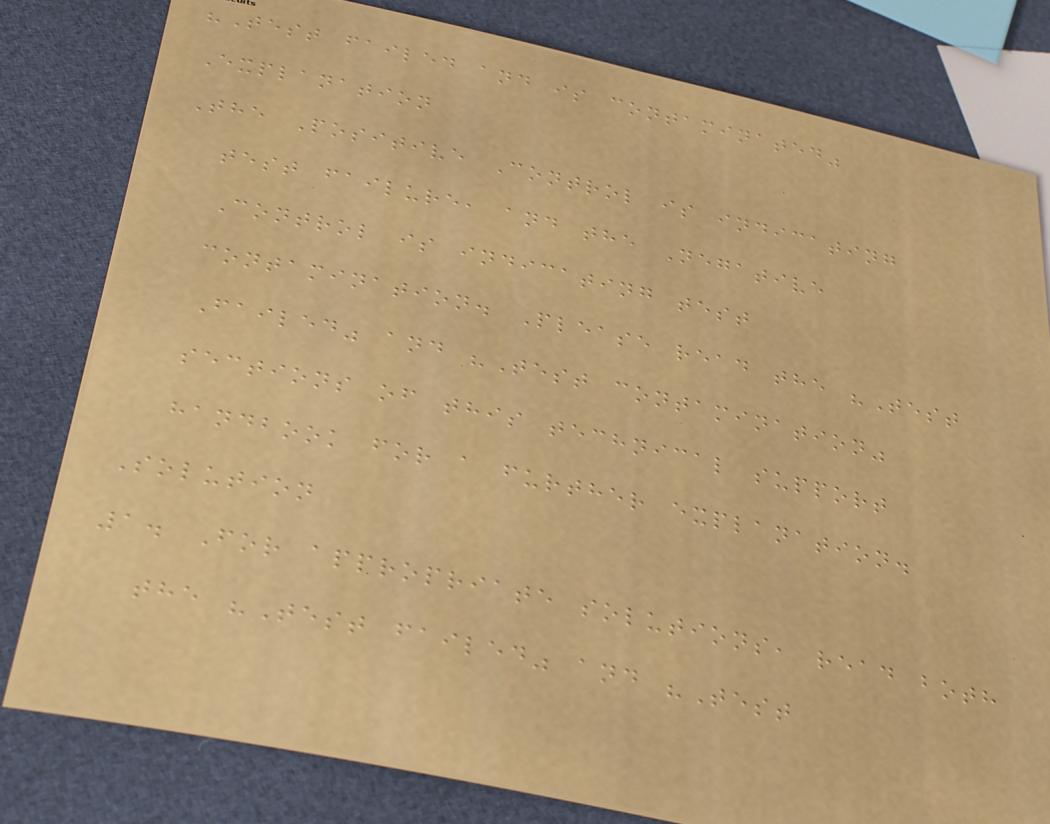"Test failed and is contaminated"
Explanation
The Positive Control is indicating
test failure, and the Negative
Control is indicating test
contamination. Please read the "Test
Failed" and "Test contamination"
sections of this technical support
handbook for a further explanation.
Solution
1. For appropriate solutions, read both
the "Test failed" and "Test
